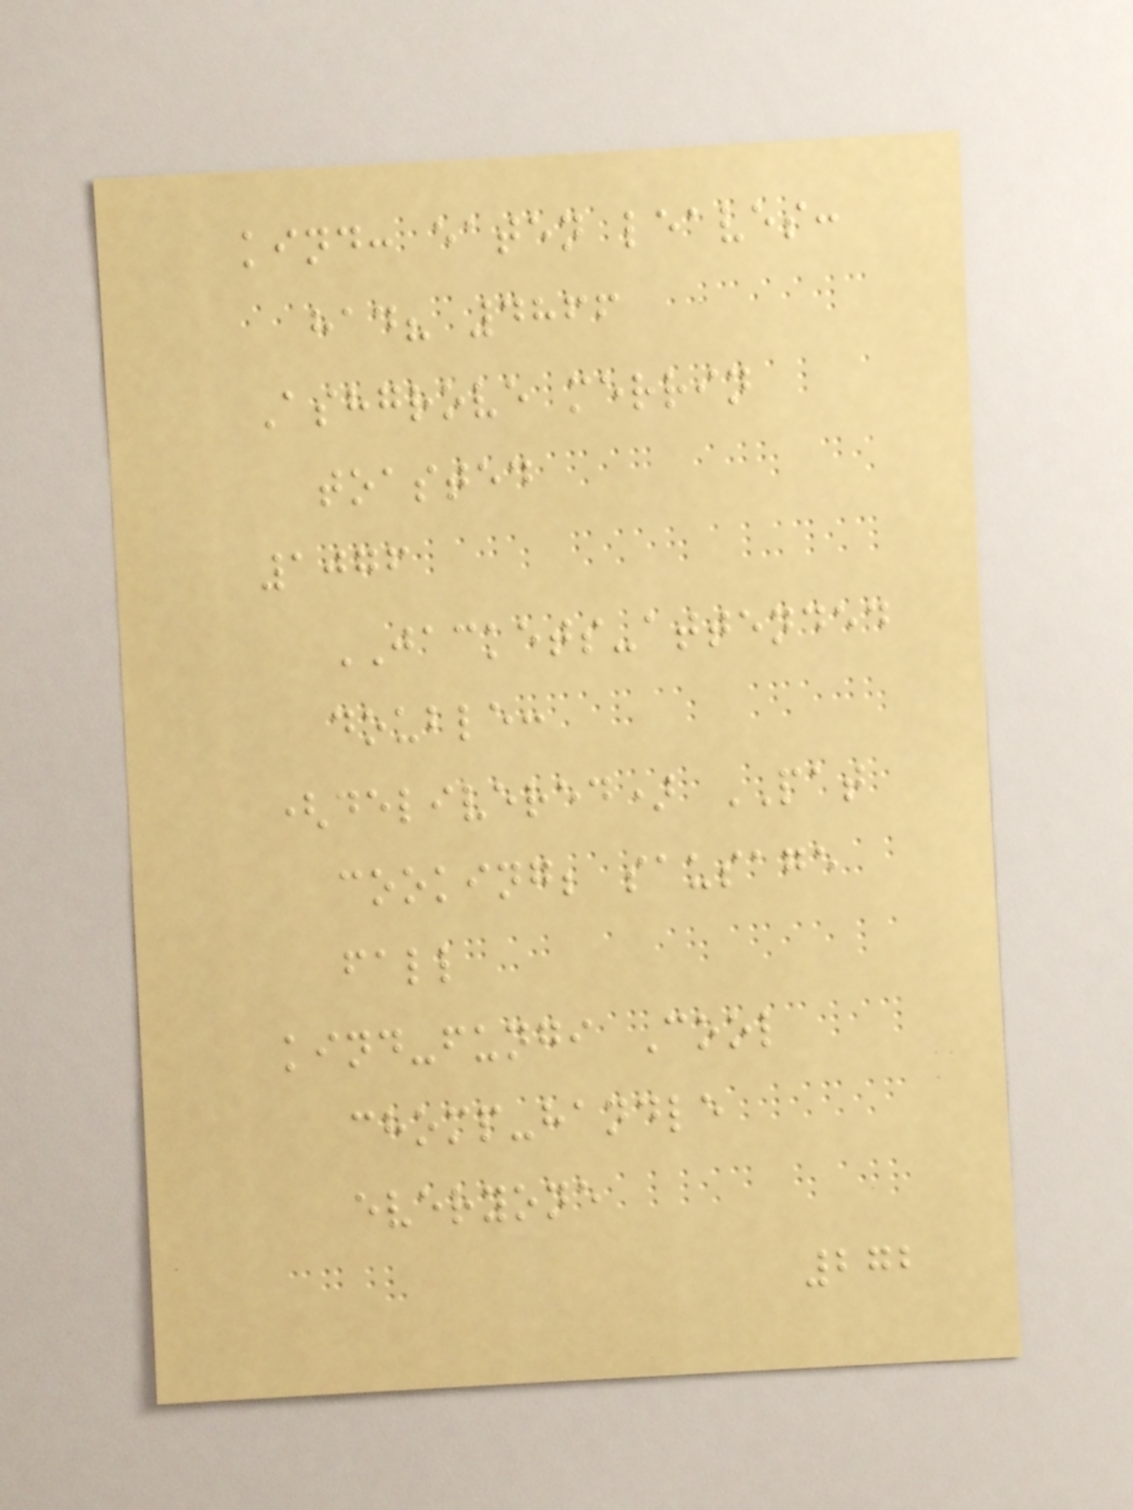kind: eaten leaves:
had? 4866
Ashgrove merrin
toasted
1076
JACKETS-attended
double:
(delivered) PAT
cooking; sausage
fall
kind-fungi Cool
chomp-handle
everyone
272
